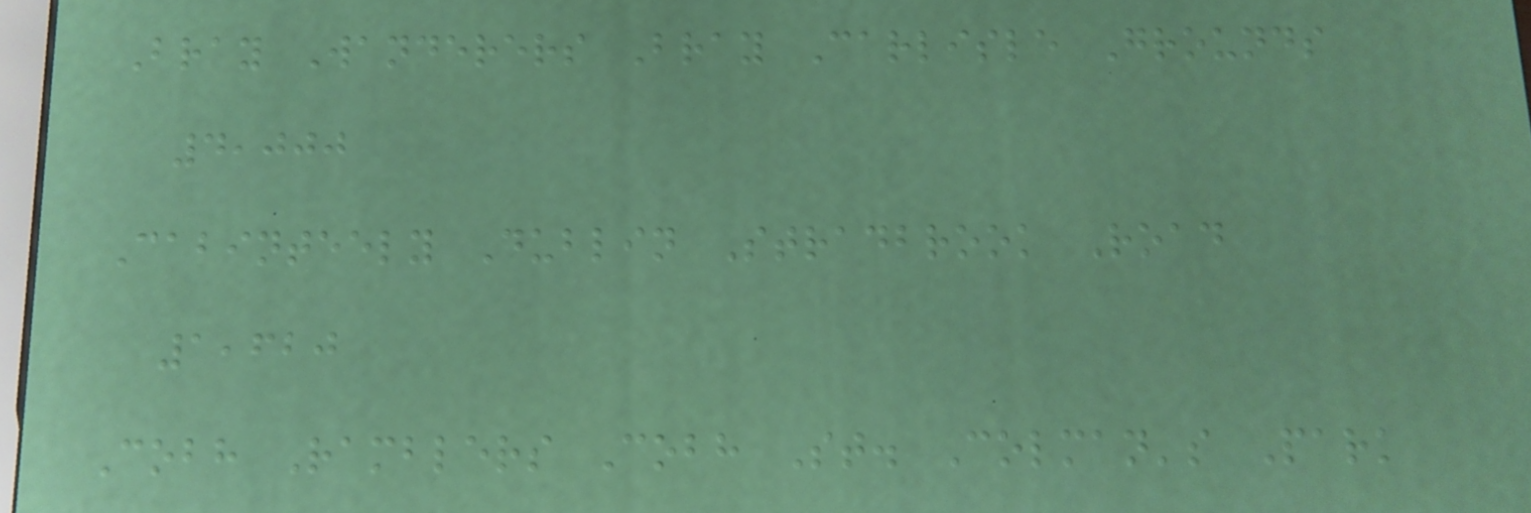Bray Wanderers Bray Carlisle Grounds
4,000
Cabinteely Dublin Stradbrook Road
1,620
Cobh Ramblers Cobh St. Colman's Park
